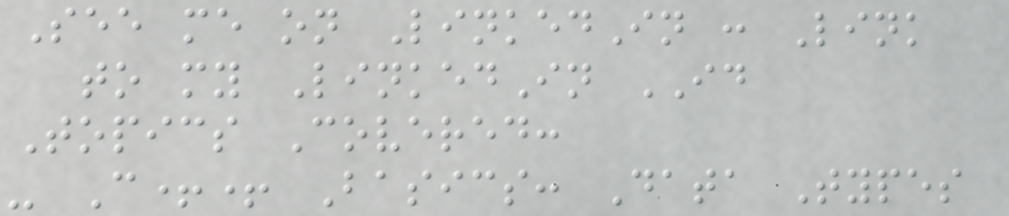See me on LinkedIn : Link
to my LinkedIn ID
Topics Covered:
- C++ Basics: Data Types
